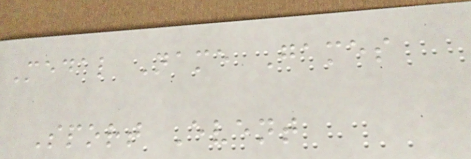Medal Name Games
Sport Event
